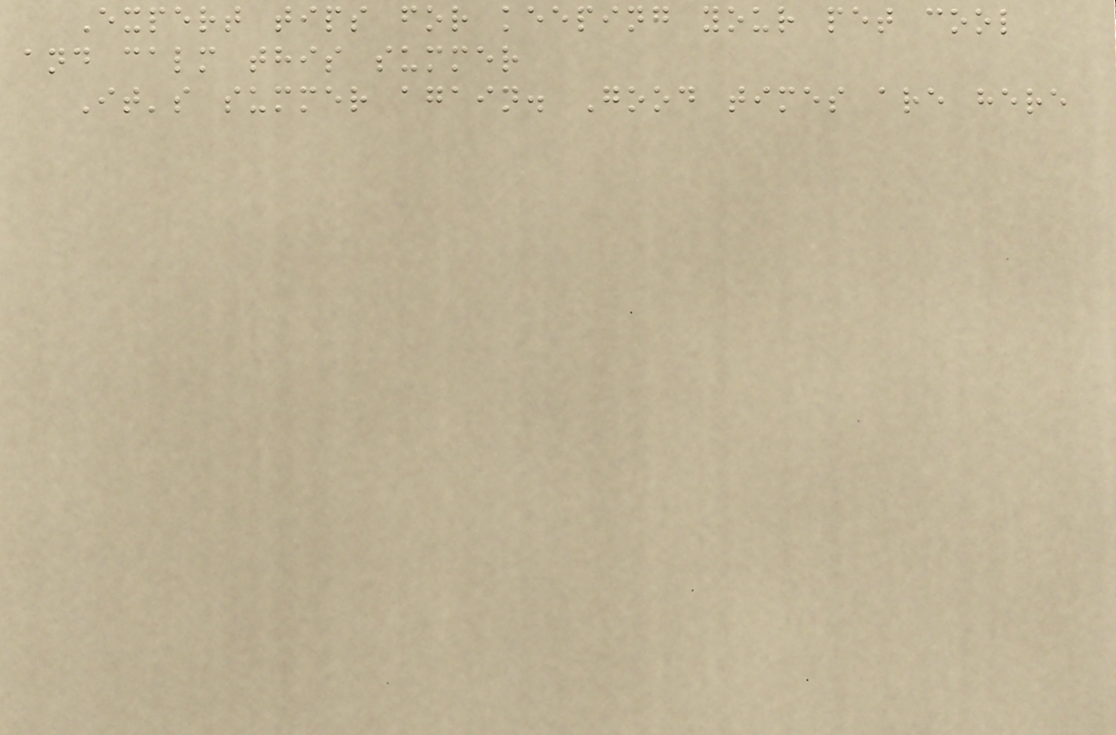Expert tips for keeping your pet cool
and calm this summer
It's summer again. Good times are here
